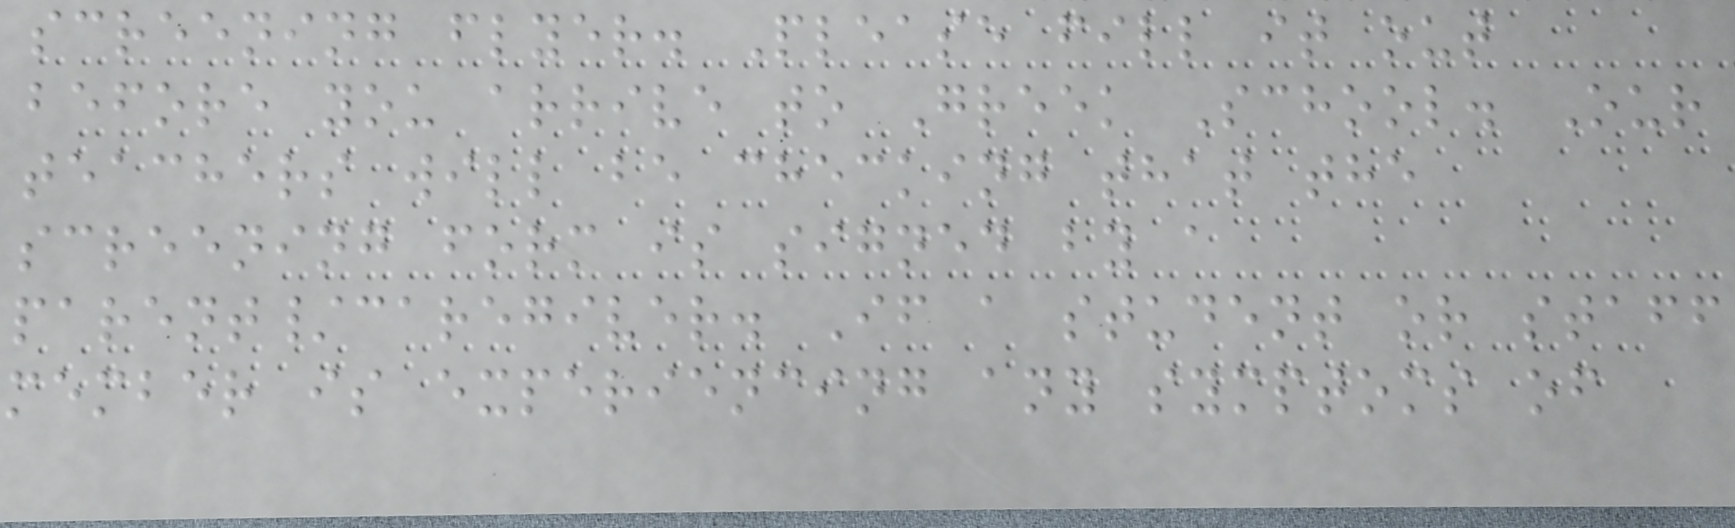screening flyer. Please fill it out
before you arrive to Greek School. Our
teachers will be checking that the
screening form is signed by a
parent/caregiver. If a student or staff
member is experiencing any symptoms of
